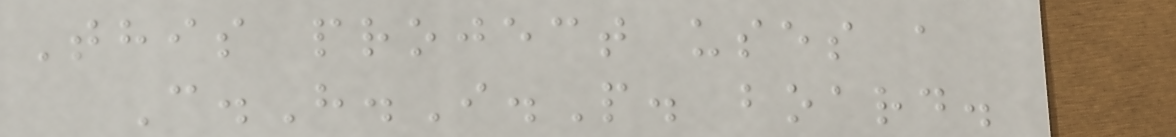This project uses a
C.H.I.P. board.
